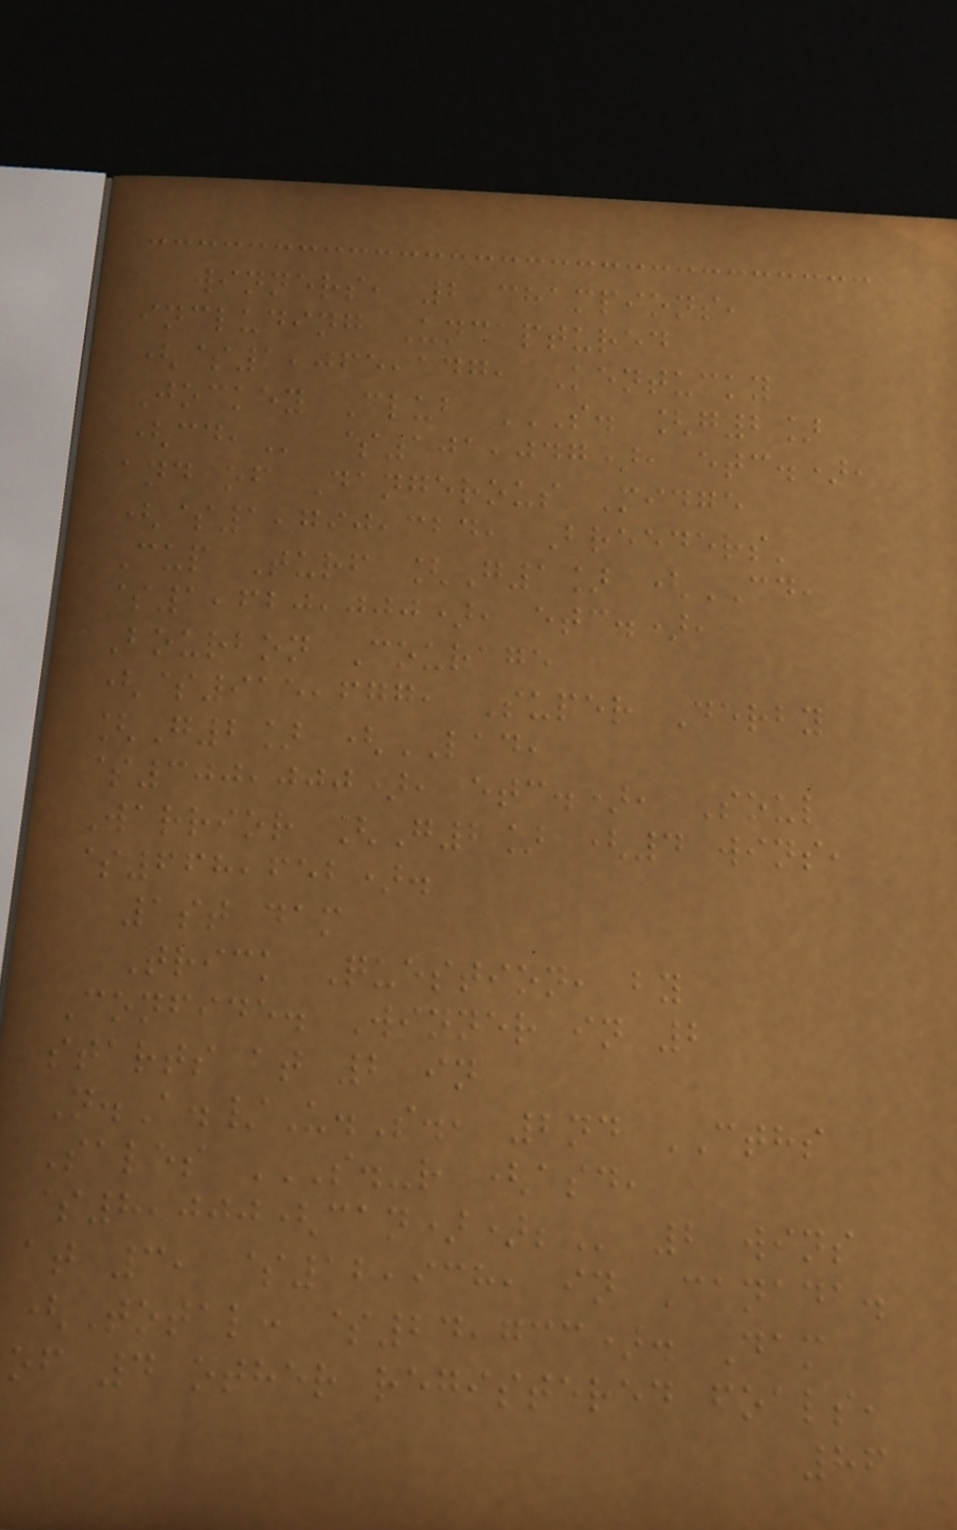winners, 2 champions,
including Uncaptured
($1,065,147, Kentucky
Jockey Club S. [G2]
(CD, $101,047), etc.),
and of Dangerous Midge
($1,790,324, Breeders'
Cup Turf [G1] (CD,
$1,620,000), etc.),
Bourbon Courage
($915,677, Super Derby
[G2] (LAD,
$300,000), etc.), Soul
Warrior [G2] (4 wins,
$668,652).
1st dam
Trick Question, by
Confide. Winner in 2
starts at 2 in
N.A./U.S., 2nd CTHS
Sales S.-R (ASD,
$8,000(CAN)); 2 wins
at 3, $12,938, in Canada.
(Total: $24,733). Dam
of 4 other registered foals,
86
